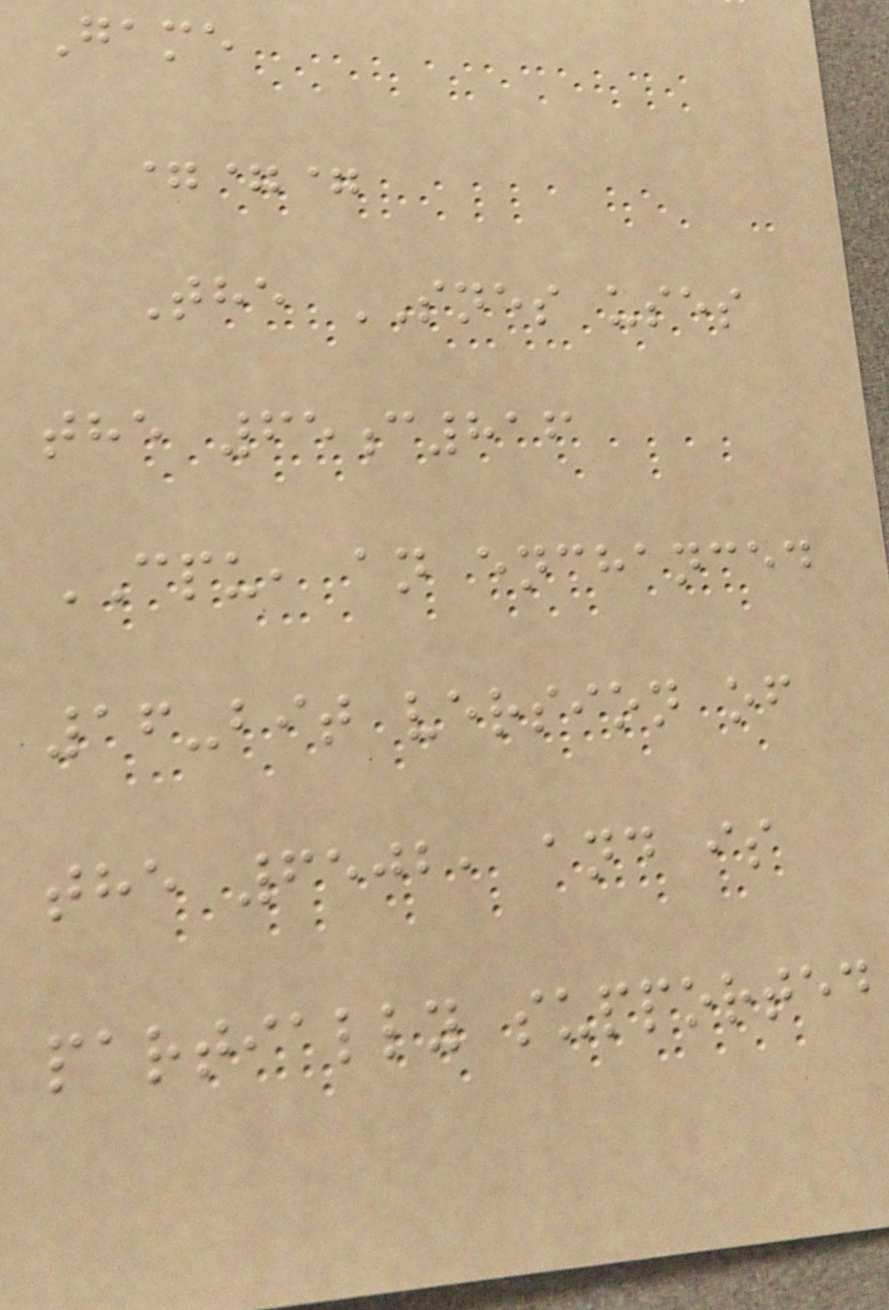Game
===
The SNES uses
the 65c816
CPU, an enchanced
16-bit version of
the 6502, and is
partially supported
